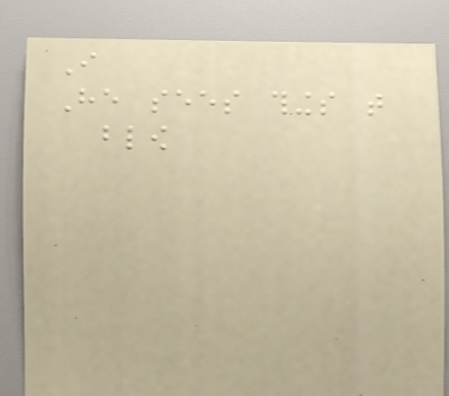I
He sees things that
blow
